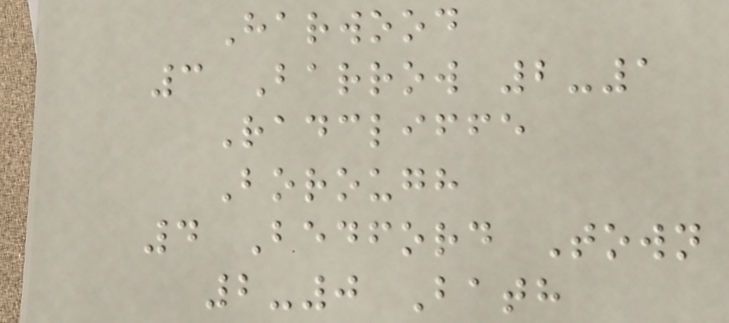Harwood
3 Barrow 2-1
Radcliffe
Borough
4 Bedford Town
2-0 Bath
